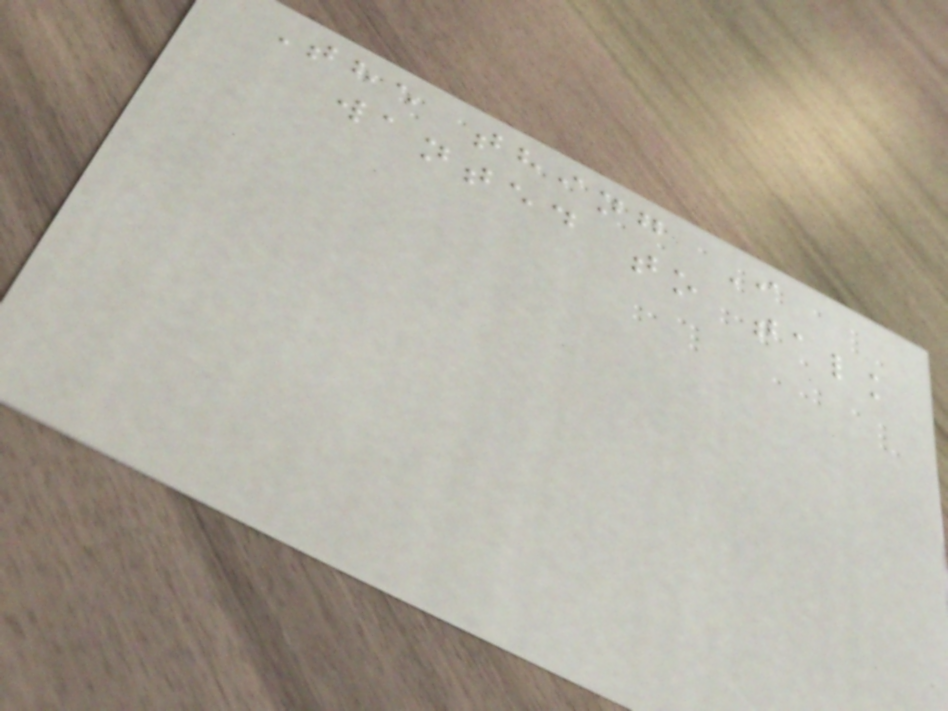The thing I
wanted to talk
